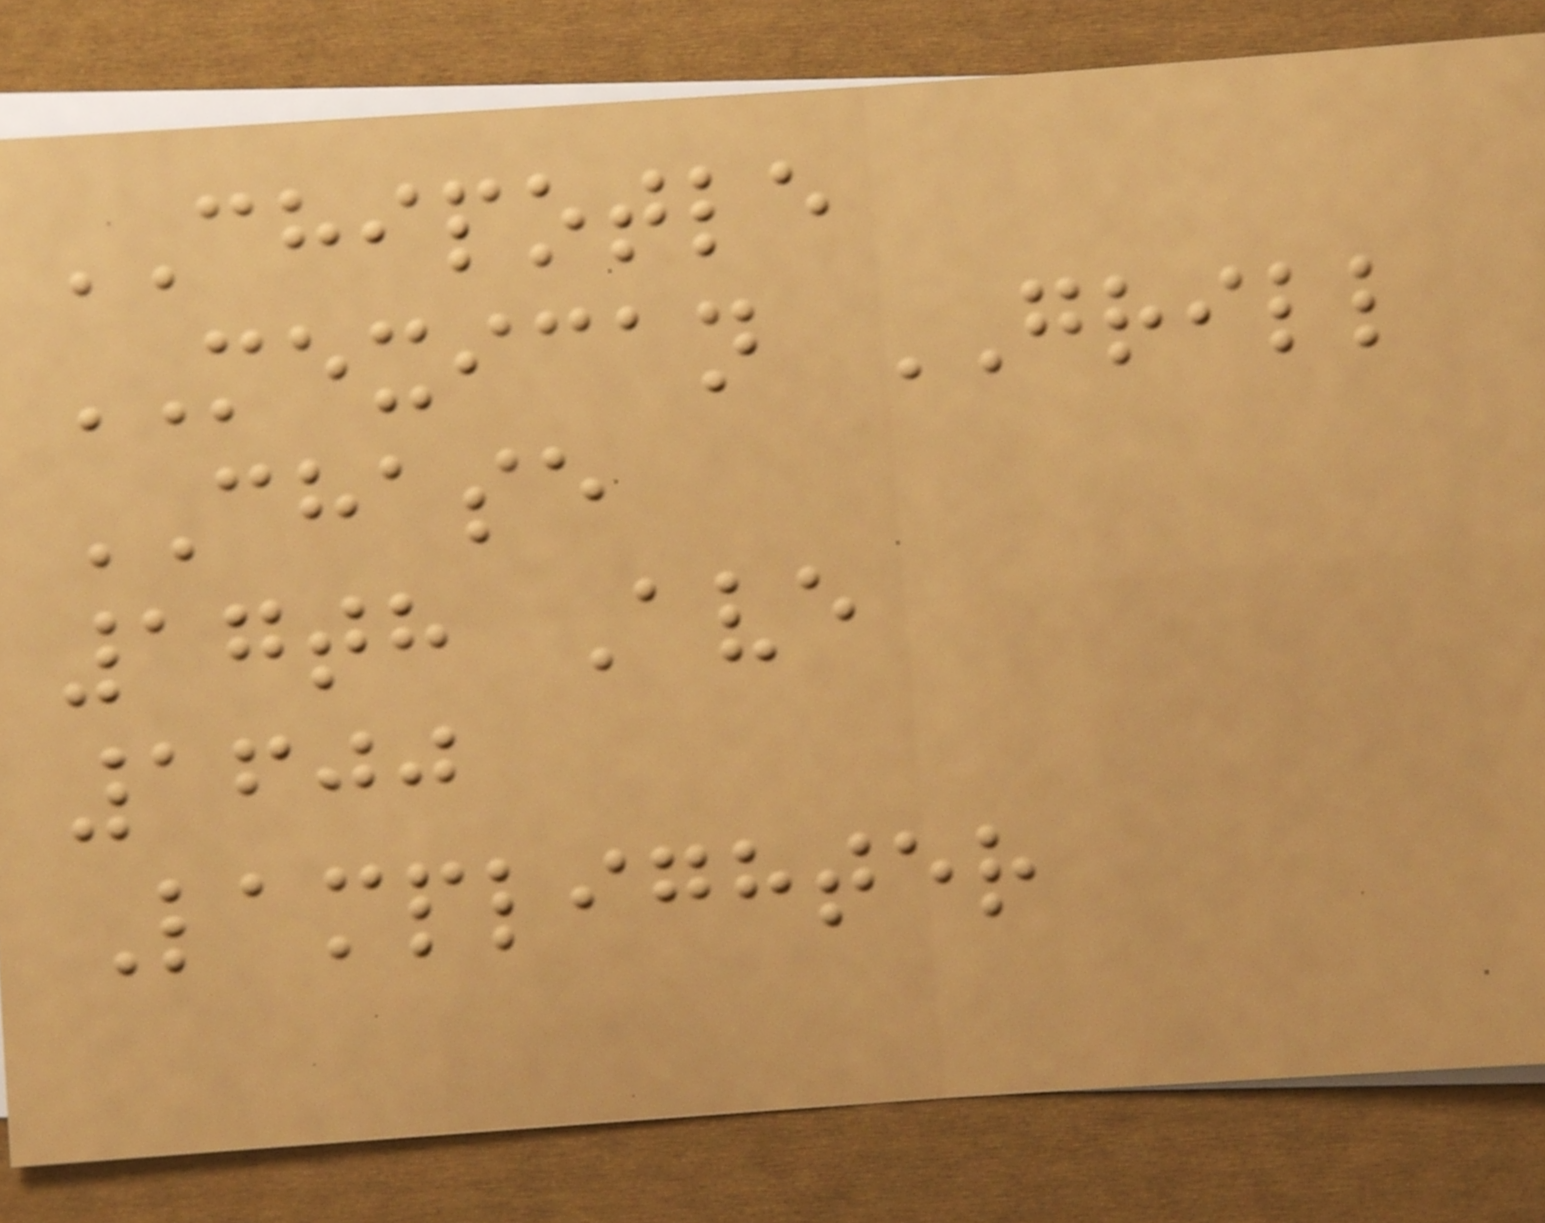CHIPOTLE
MEXICAN GRILL
CHASE
17th Ave
1600
Lamplighter
